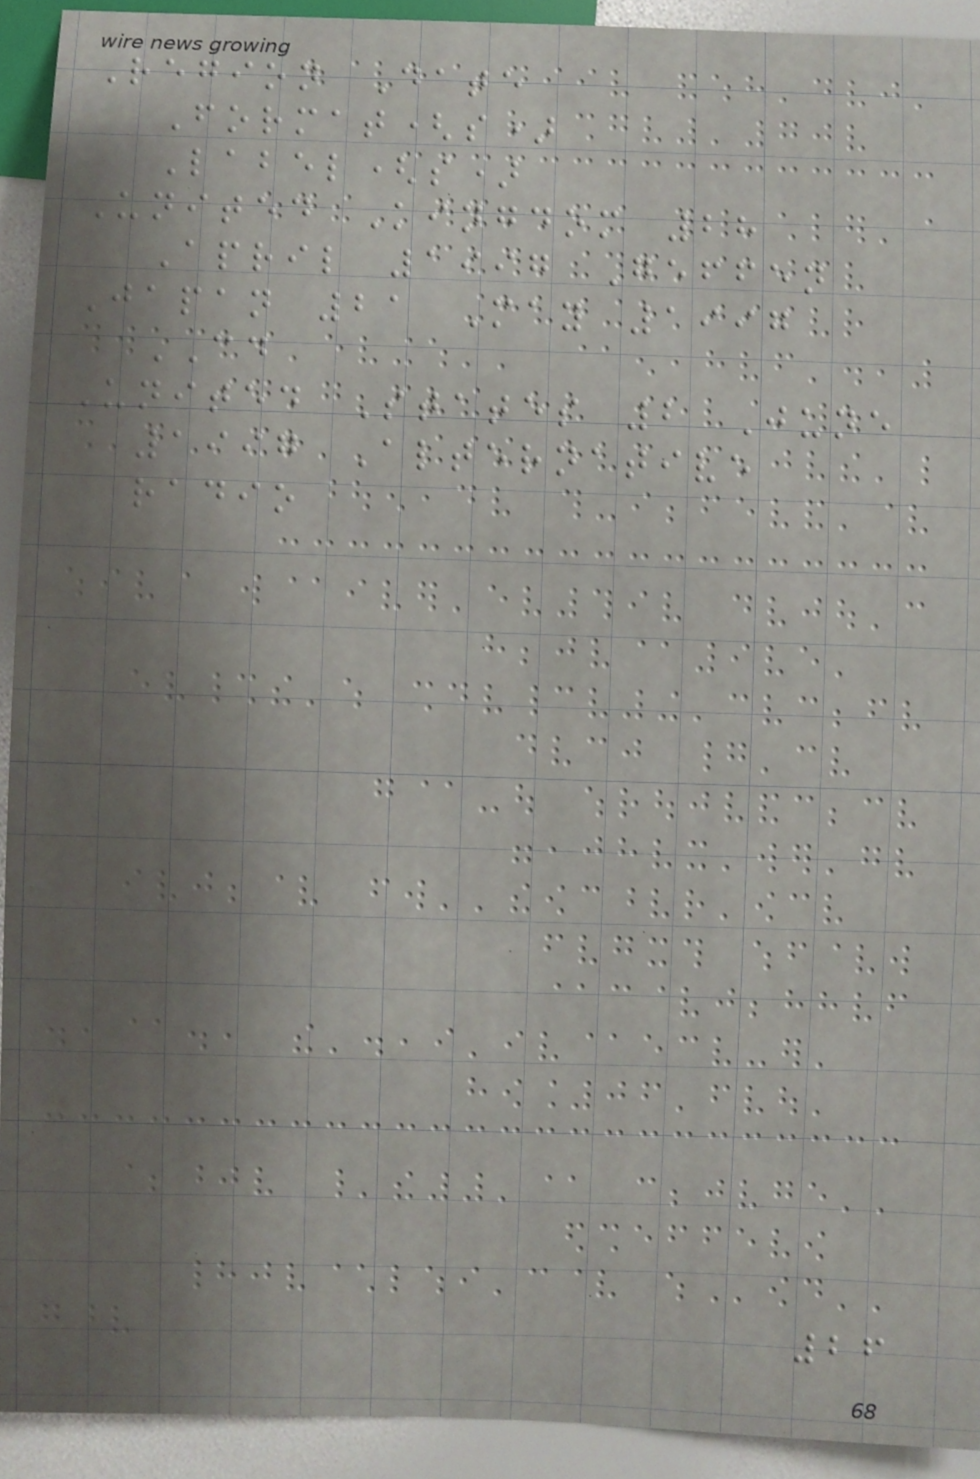Region Date
Format(s)
Label(s)
United Kingdom 28
April 1997 Geffen
Japan 21 May 1997
CD
United States 2 June
1997 Alternative
radio
26
